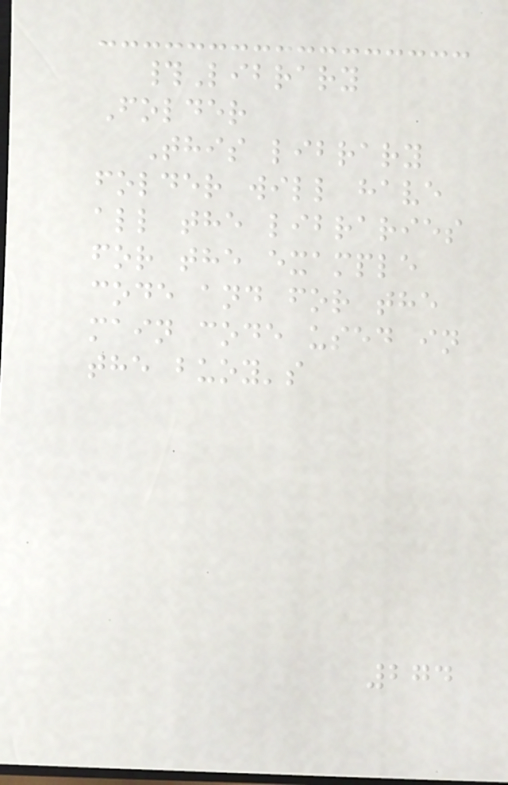#Library
Folder
This library
folder will have
all the libraries
for the example
code and for the
main code used in
the buoy's
274
